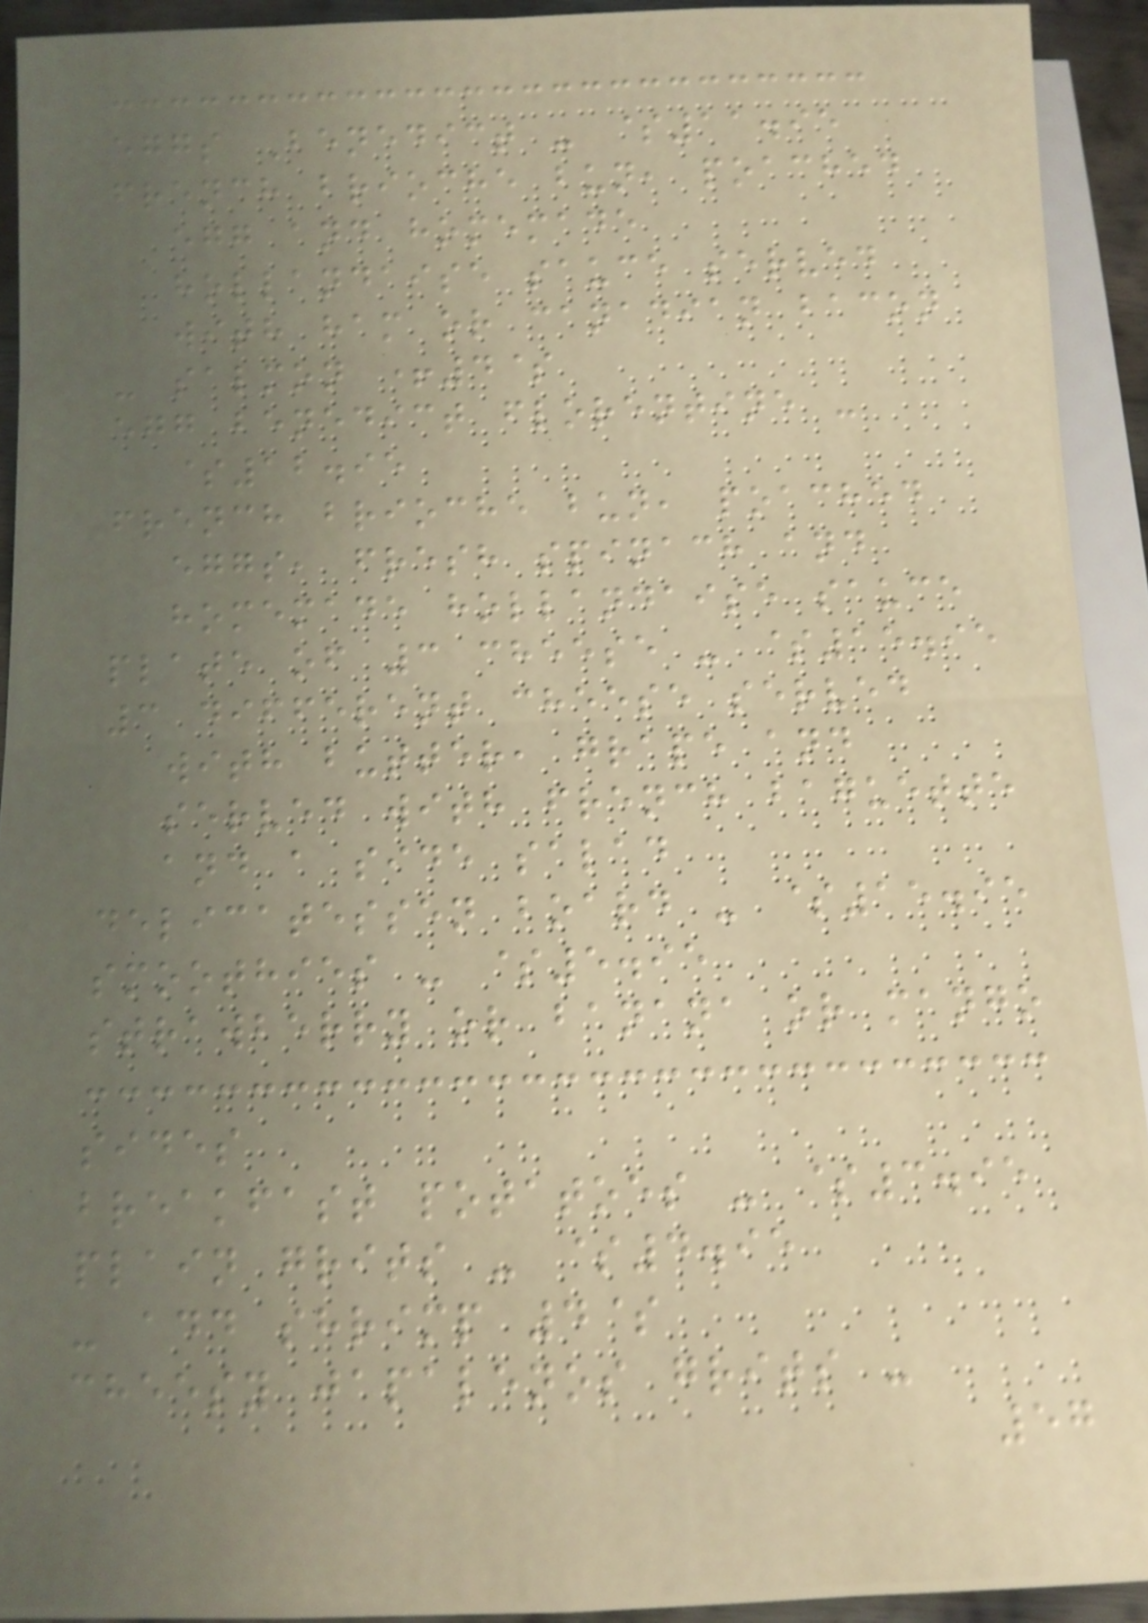eggs Benedict - $11.95
french brioche bun, poached
egg and homemade
hollandaise sauce served
with ham or canadian bacon
- salmon +4$
egg benedict florentine -
$12.95
french brioche bun, poached
eggs, fresh spinach and
homemade hollandaise sauce
plate of 3 cheese - $15.95
3 different cheese served
with butter, grape and
served with french baguette
and a side salad
delicatessen board - $15.95
smoothies - $5.95
strawberry or banana or mango
sides
breakfast potatoes - $3.95
plain grits - $4.95
- add shrimp 4$
cheesy japalenos grits -
57
